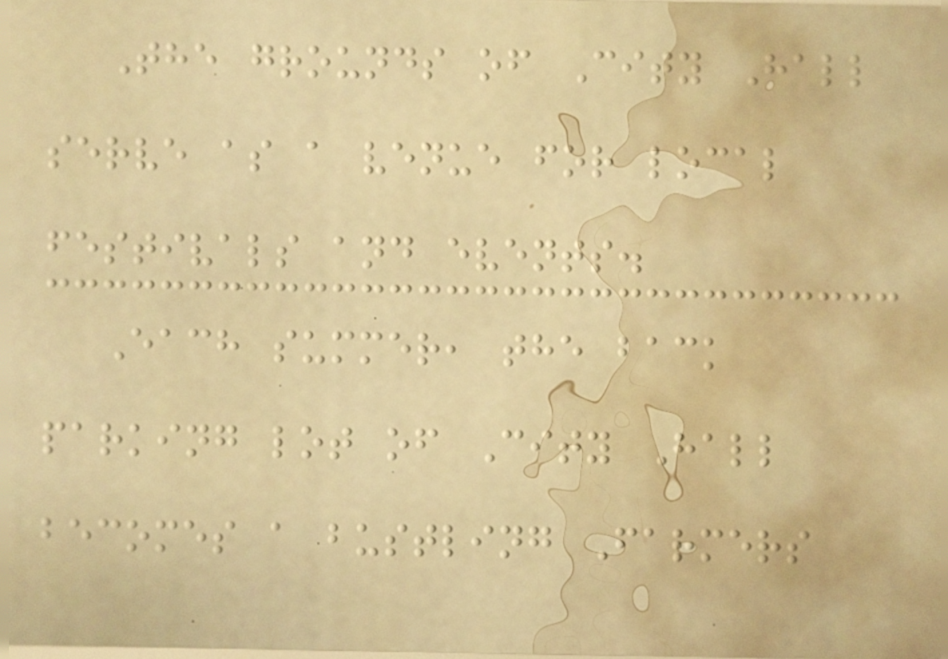The grounds of City Hall
serve as a venue for local
festivals and events.
Each summer, the back
parking lot of City Hall
becomes a bustling Farmers
